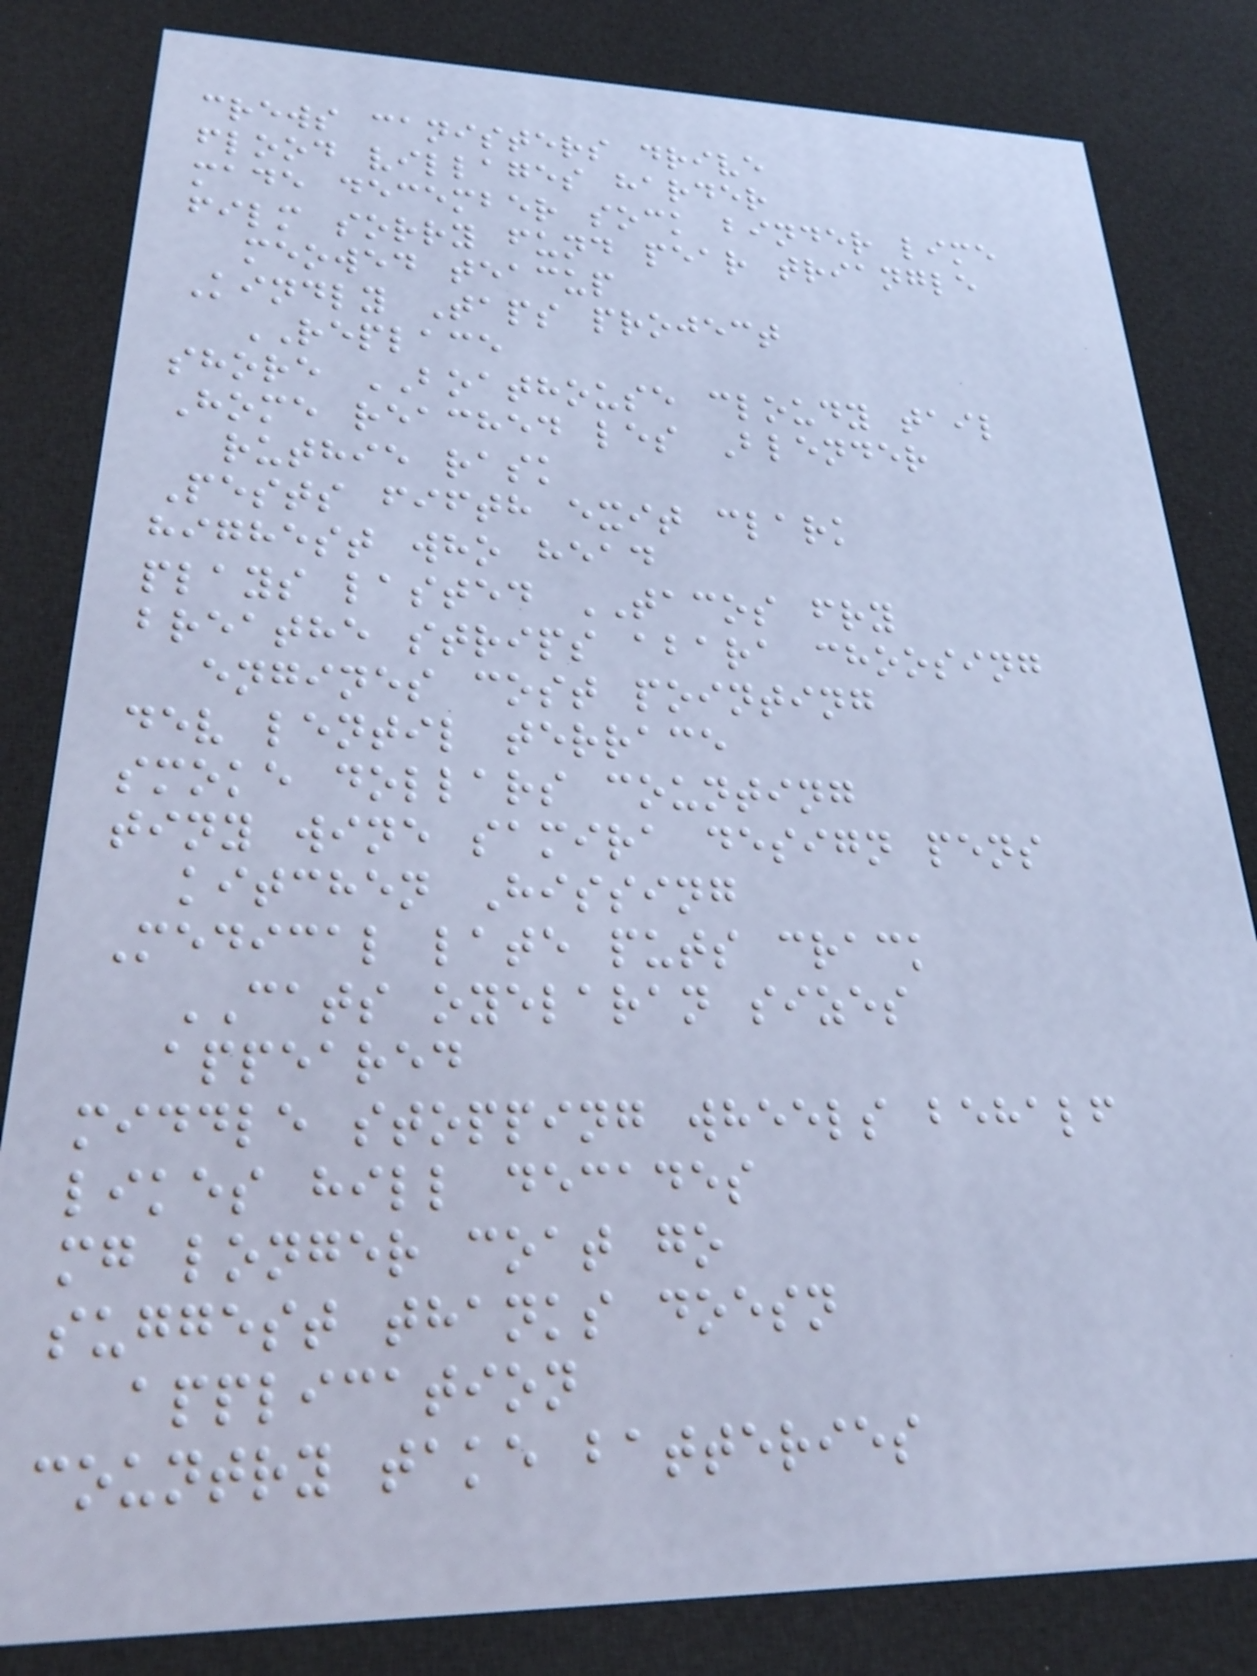crews canisters drive
flood villages harder
made december sock binder lime
film sorry fund pear triangle
meowed teacup
Kindly Taps project
REPLACE
shore BOATHOUSE cloudy tail
Home reached les Blender
ruthie rask
Pests fifth exit clark
highest who head
plays lasted TACOS fry
breathe strips abara choosing
engines cost pointing
dev lentil terrace
smoke dollars counting
tiny wine samira design pens
kitchen Hissing
Medical late puts crack
CATS oyelaran sizes
appeared
middle stopping wheels behalf
likes hill decades
mg longer coat go
suggest thanks doesn
application
country take batteries
